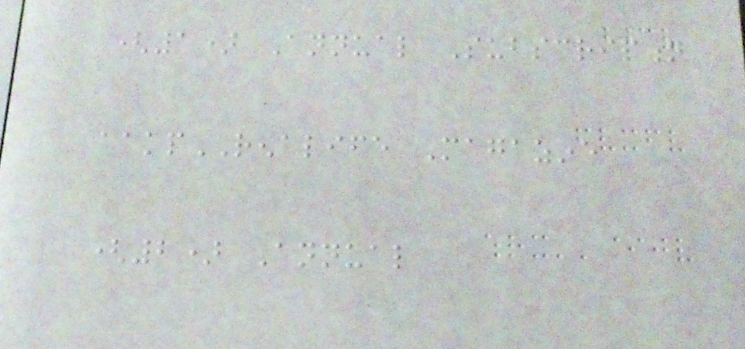(1) Annual Subscription
aakpRENALIFE Magazine
(2) Annual
